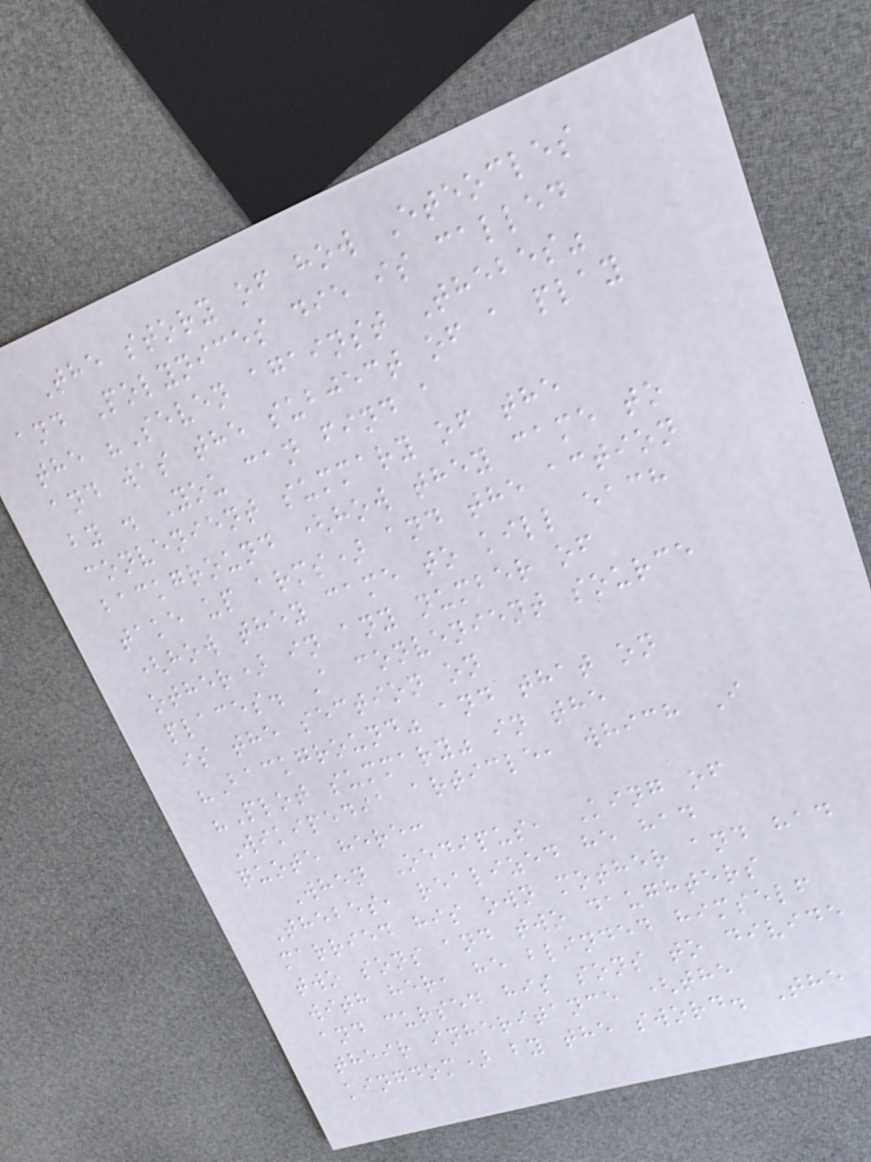The story of how Eteocles
and Polynices die is called
the "Seven against Thebes"
and was the subject of a play
by . You can find a
convenient summary of the
background (how they came to
take up arms) and the action
(how they came to kill each
other) in any number of
places. A convenient source
is the section on
"Background" and that on
"Plot summary" in the
Wikipedia article, which I
quote here:
When Oedipus, King of
Thebes, realized he had
married his own mother and had
two sons and two daughters
with her, he blinded himself
and cursed his sons to divide
their inheritance (the
kingdom) by the sword. The
